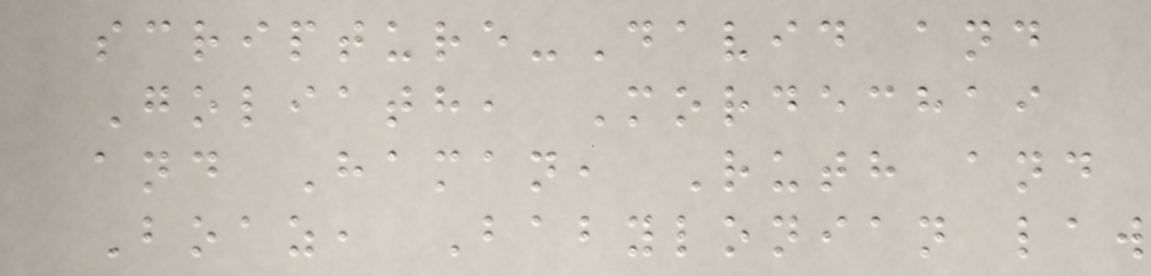scripture-David and
Goliath, Mordechai
and Haman, Ruth and
Boaz, Babylonian law
